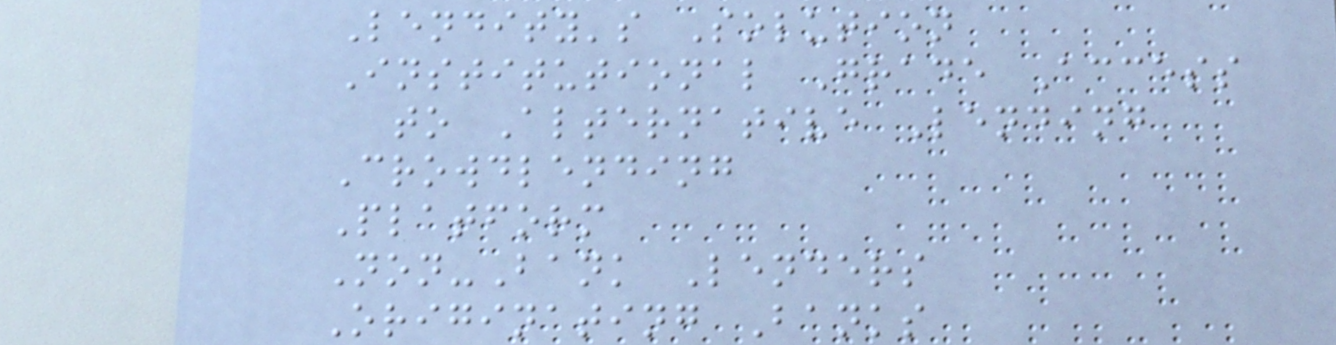Lendity's Solution
Institutional Grade Access
to Alternative Lending
Crowdlending
Platform
Non-Bank Lenders
Originating Banks
